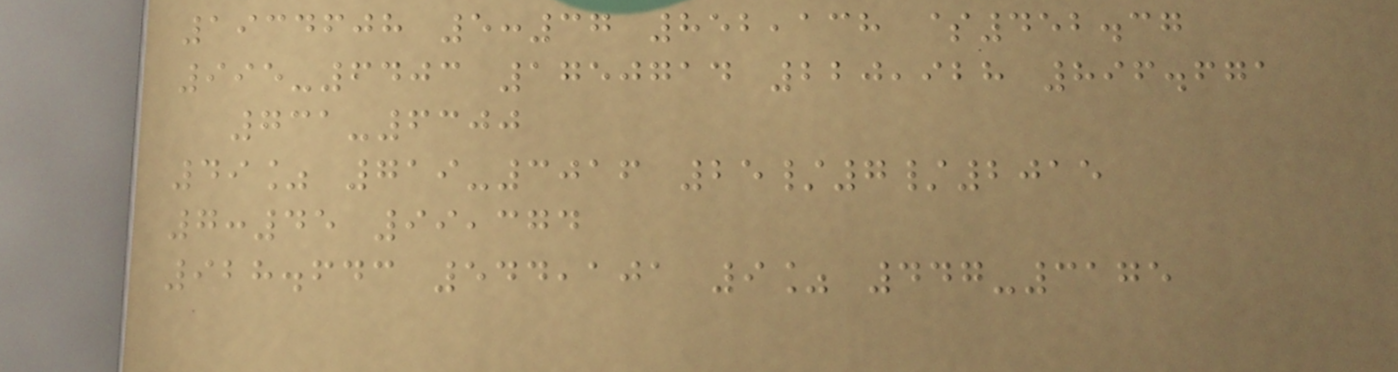1934608 5:37 852,138 $452.37
995-6403 1750714 220,928 896.671
731-6300
49% 719-3016 25/7/2015
7:45 99,374
928.643 544,101 9% 447-3175
